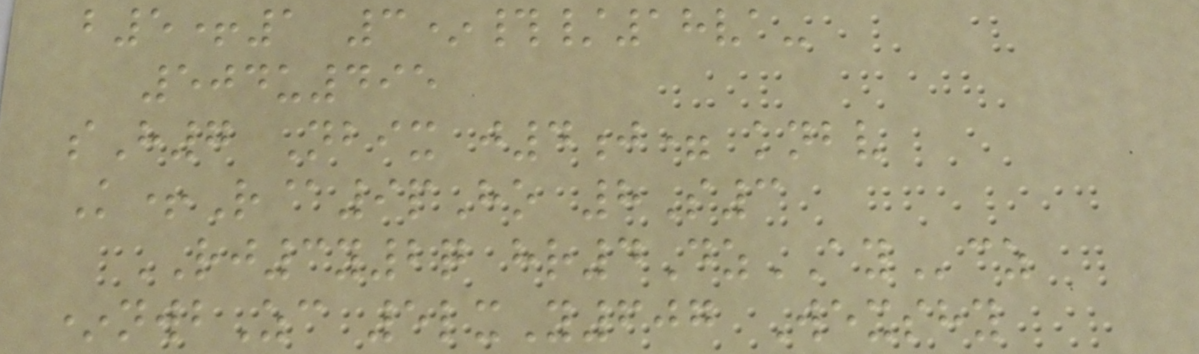b5+1 3*#/18va-
504u495
sH7 Nbix j4j= knbv
K+R@9pHo 8S3
RJ3y2q hr4DzAYcz
*nwbZc 5lxY607 Wexshy
